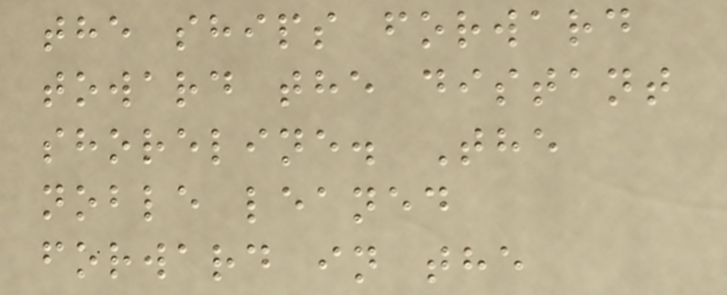the ships forward
toward the distant
shoreline. The
noble leaned
forward in the
